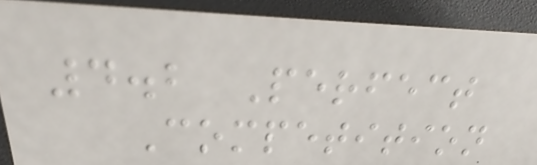4.2 Perfect
Competition
